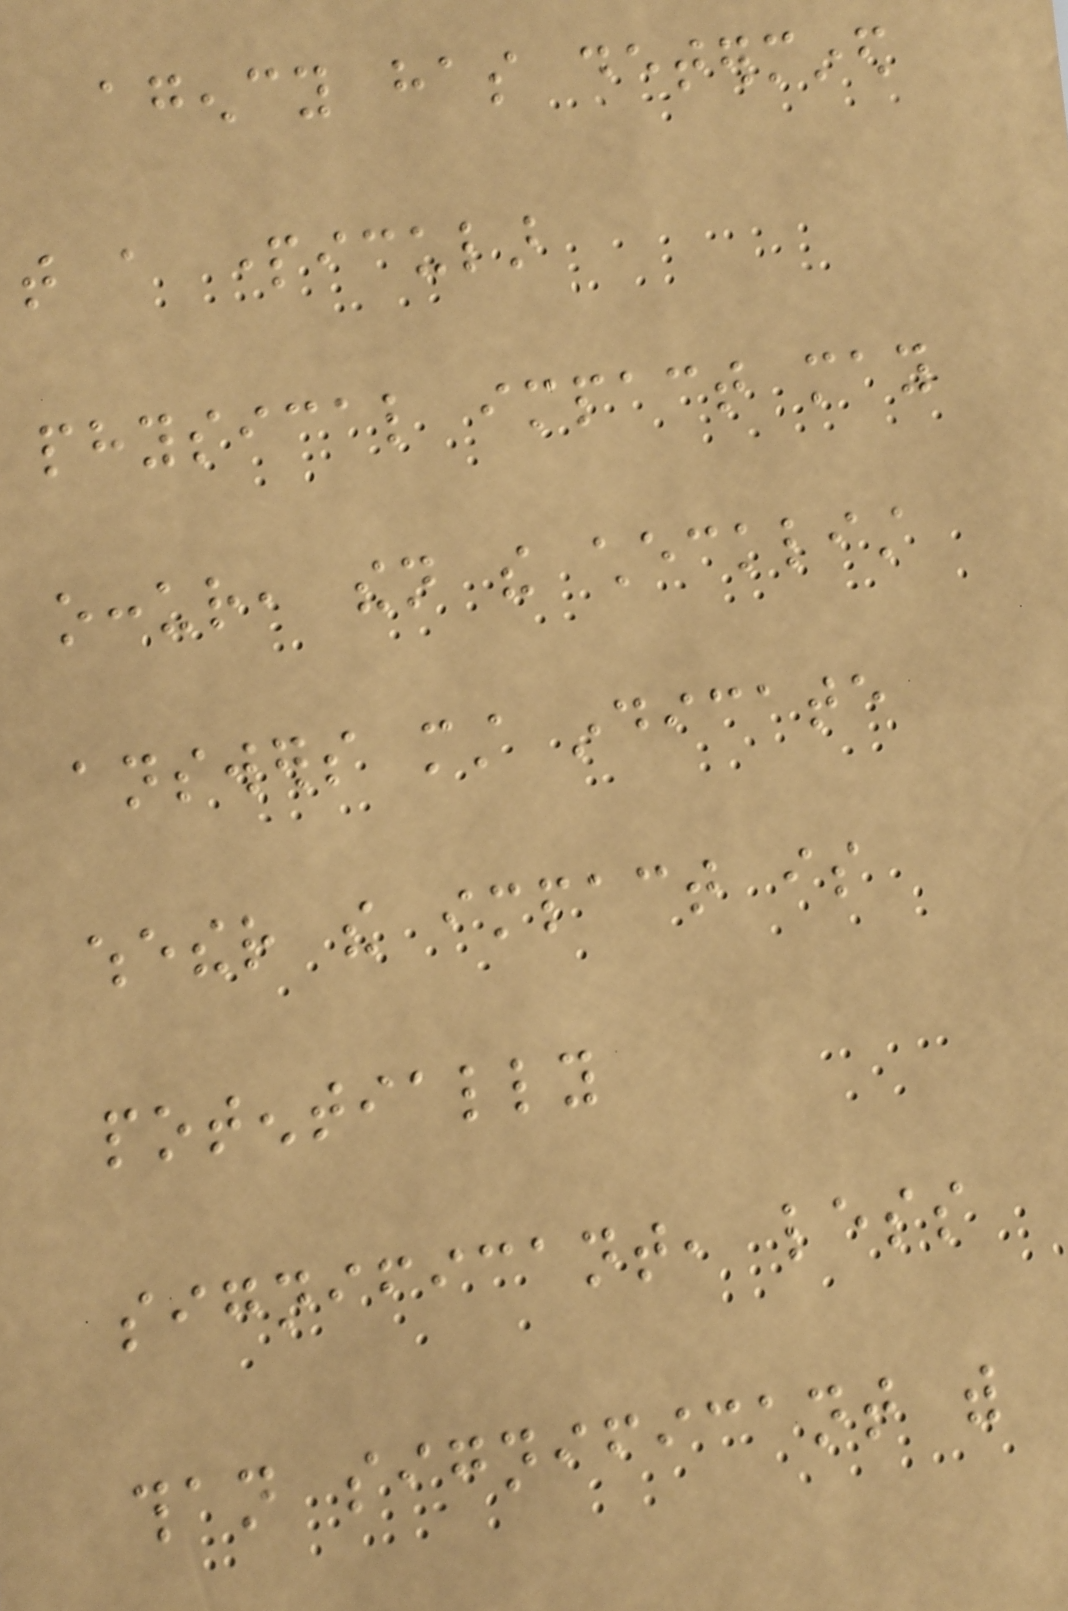agency has determined
that a particular
physical impact may
occur, then the checklist
answers must indicate
whether the impact is
potentially
significant, less
than significant with
